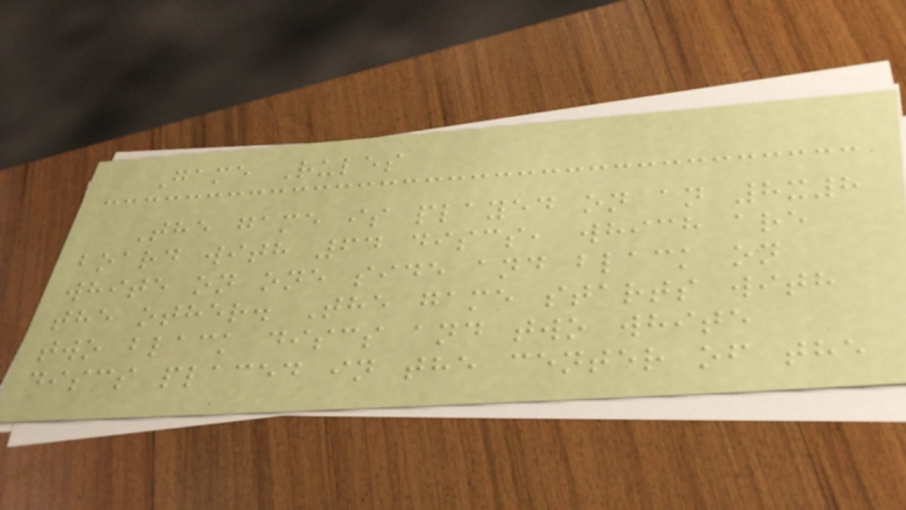Game Rules
The game is played on an 8x8
board with 64 discs, which are
white on one side and black on
the other. The game starts with
two black discs and two white
discs placed in the center of the
